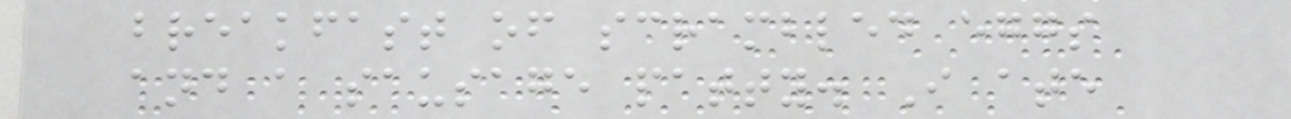breakfast of scrambled eggs
and a sausage patty. I ate
